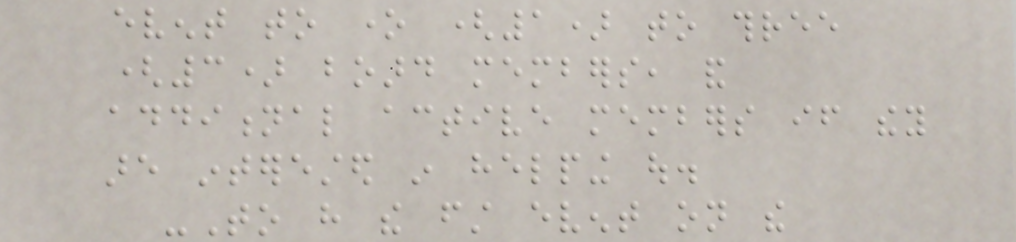event to one (1) to three
(3) board members, and
additional active members if they
are interested in helping out.
-To have the first event on the
